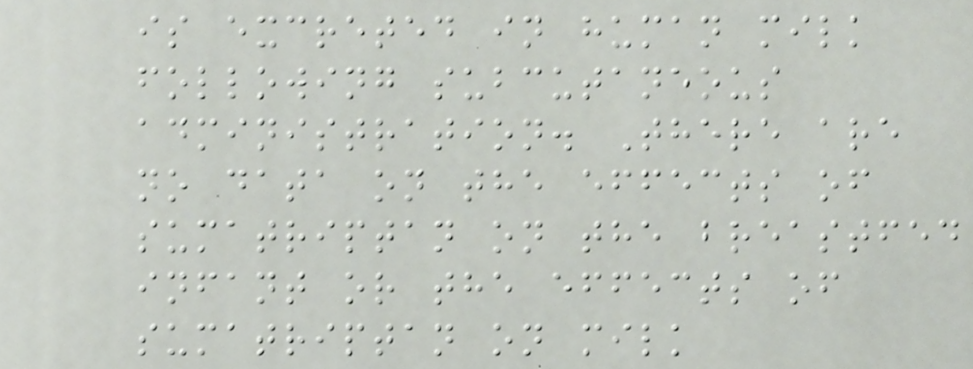is excreted in human milk
following subcutaneous
administration. There are
no data on the effects of
sumatriptan on the breastfed
infant or the effects of
sumatriptan on milk
